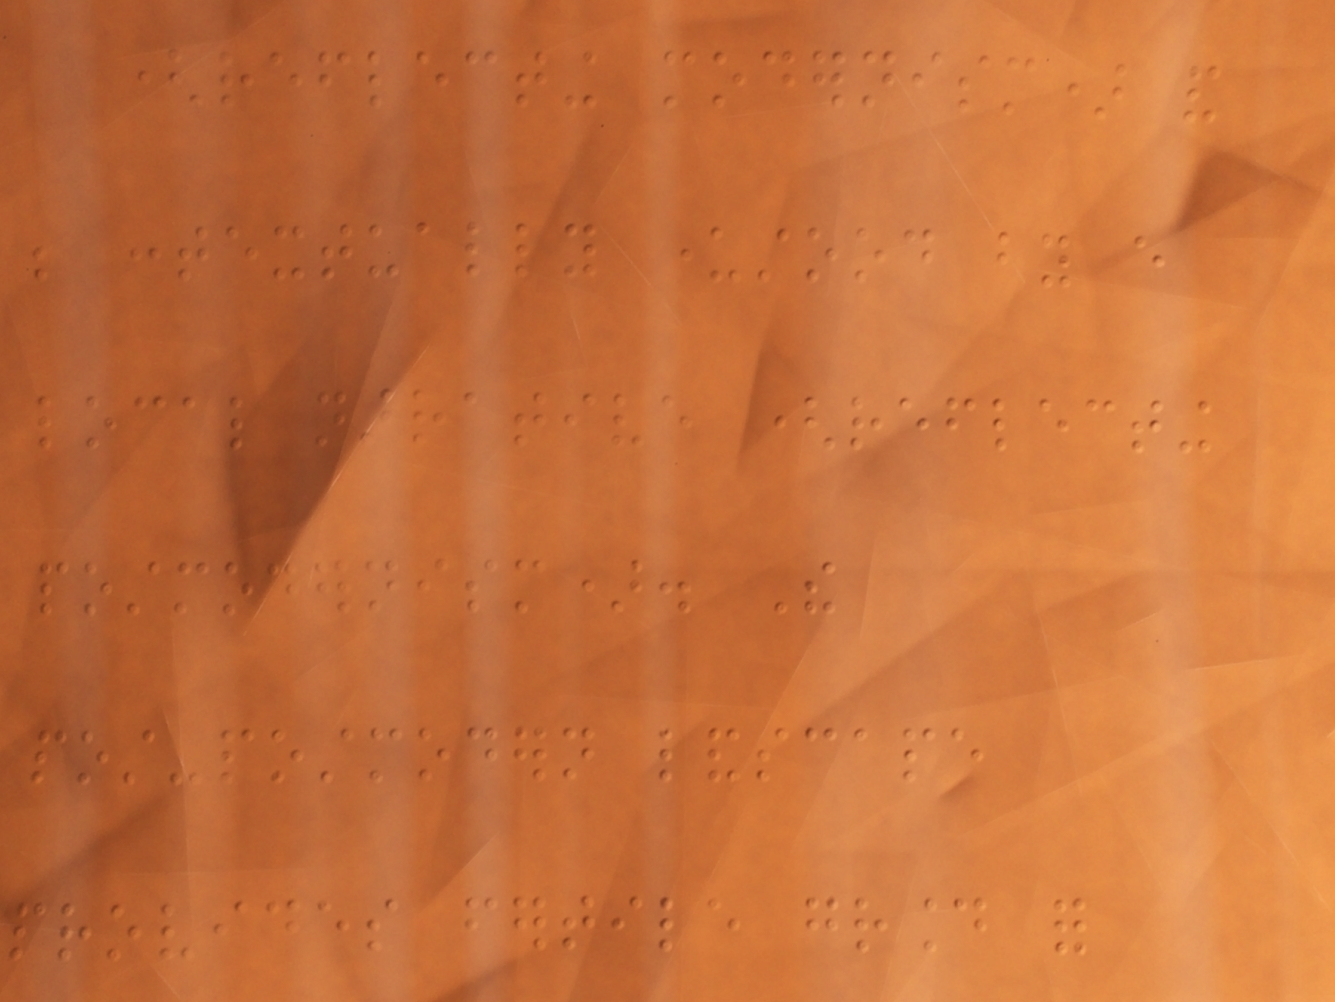(reflecting modernism) and
be contextually understood by every
local narrative (reflecting
postmodernism). The
post-postmodern landscape
provides fertile ground for
